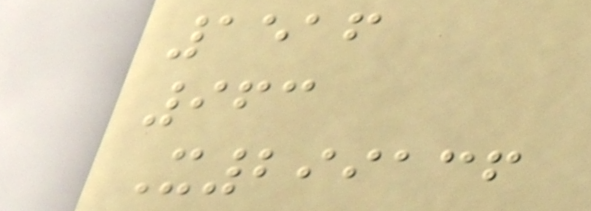1516
963
X299136
